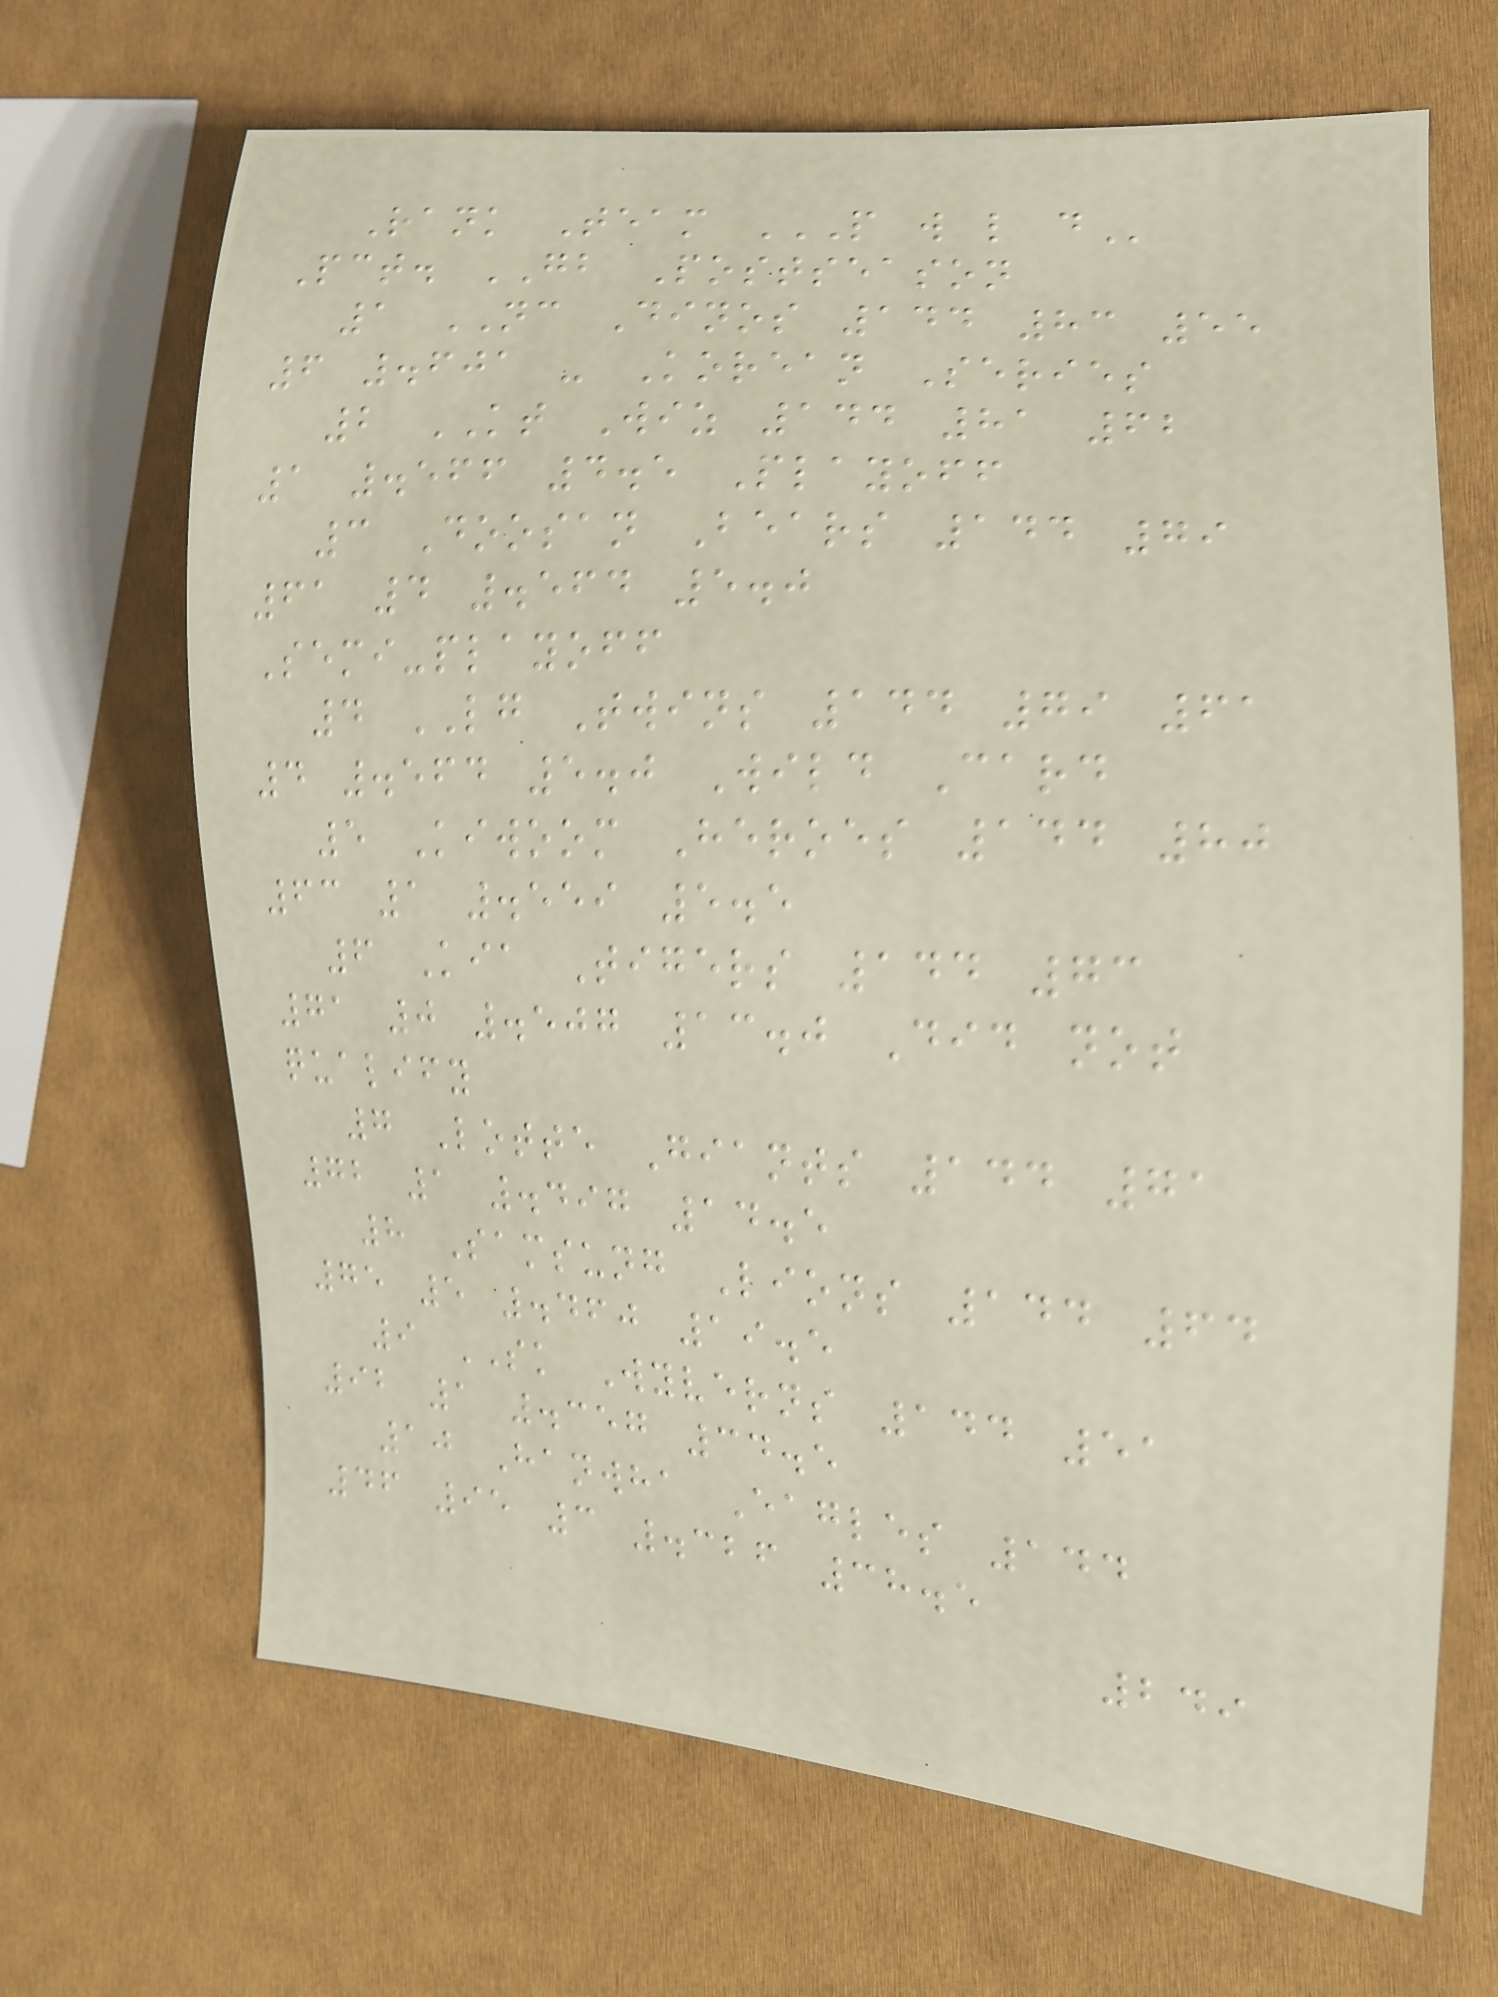Rank Team P W L D
Pct. GB Postseason
1 NC Dinos 144 83 55
6 .601 - Korean Series
2 KT Wiz 144 81 62
1 .566 4.5 Playoff
3 Doosan Bears 144 79
61 4 .564 5.0
Semi-playoff
4 LG Twins 144 79 61
4 .564 5.0 Wild Card
5 Kiwoom Heroes 144 80
63 1 .559 5.5
6 Kia Tigers 144 73
71 0 .507 13.0 Did not
qualify
7 Lotte Giants 144 71
72 1 .497 14.5
8 Samsung Lions 144 64
75 5 .460 19.5
9 SK Wyverns 144 51
92 1 .357 34.5
10 Hanwha Eagles 144
46 95 3 .326 38.5
249
